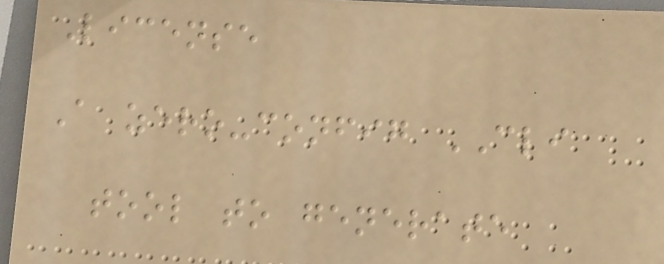License
A zero-config CLI
tool to generate
